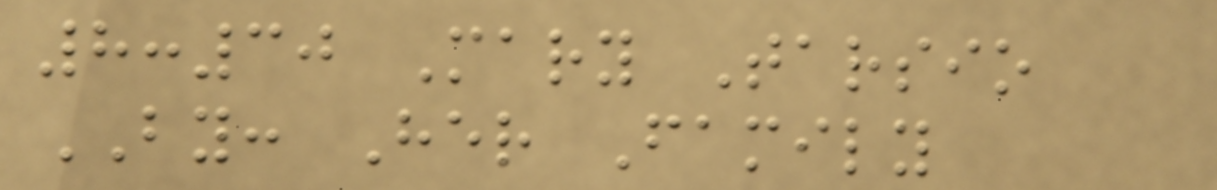8:30 Mary Tarsio
BY: Her Family
